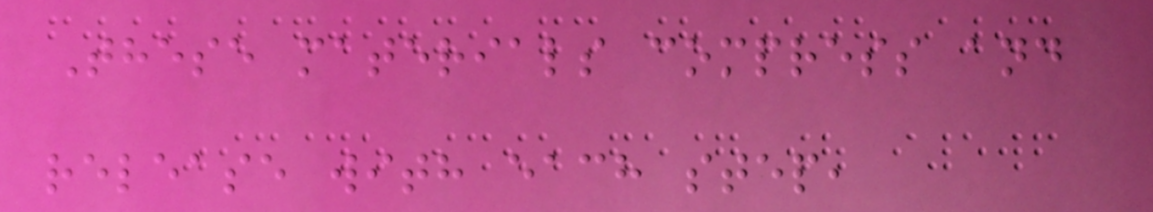These materials compress and
release with each step,
